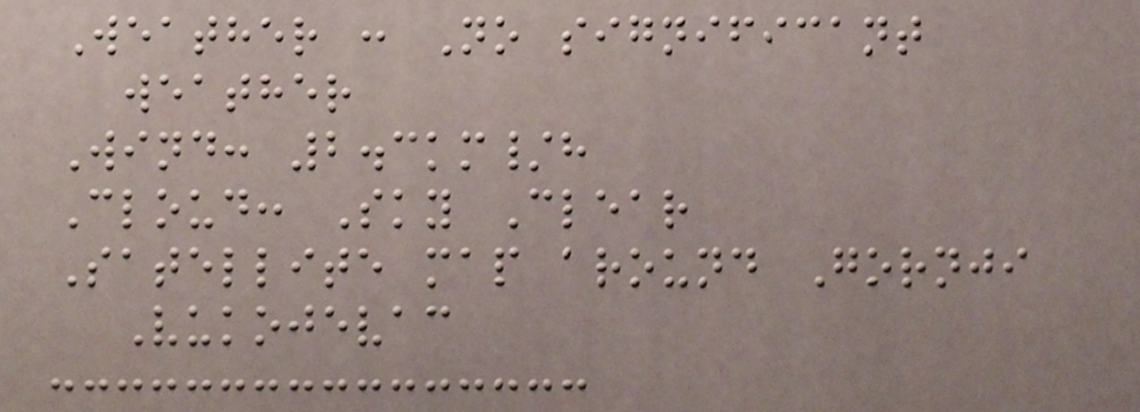Weather : No significant
weather
Wind: 2.3km/h
Cloud: Sky Clear
Satellite map around Gornji
Vukojevac
